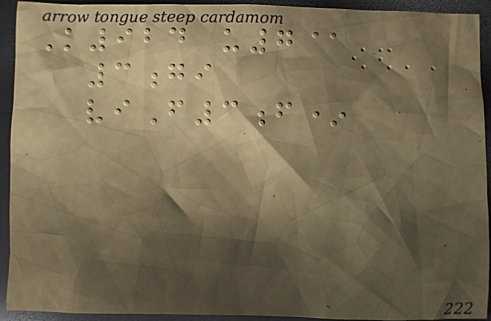K924 u7@
3gi
viF3f*
